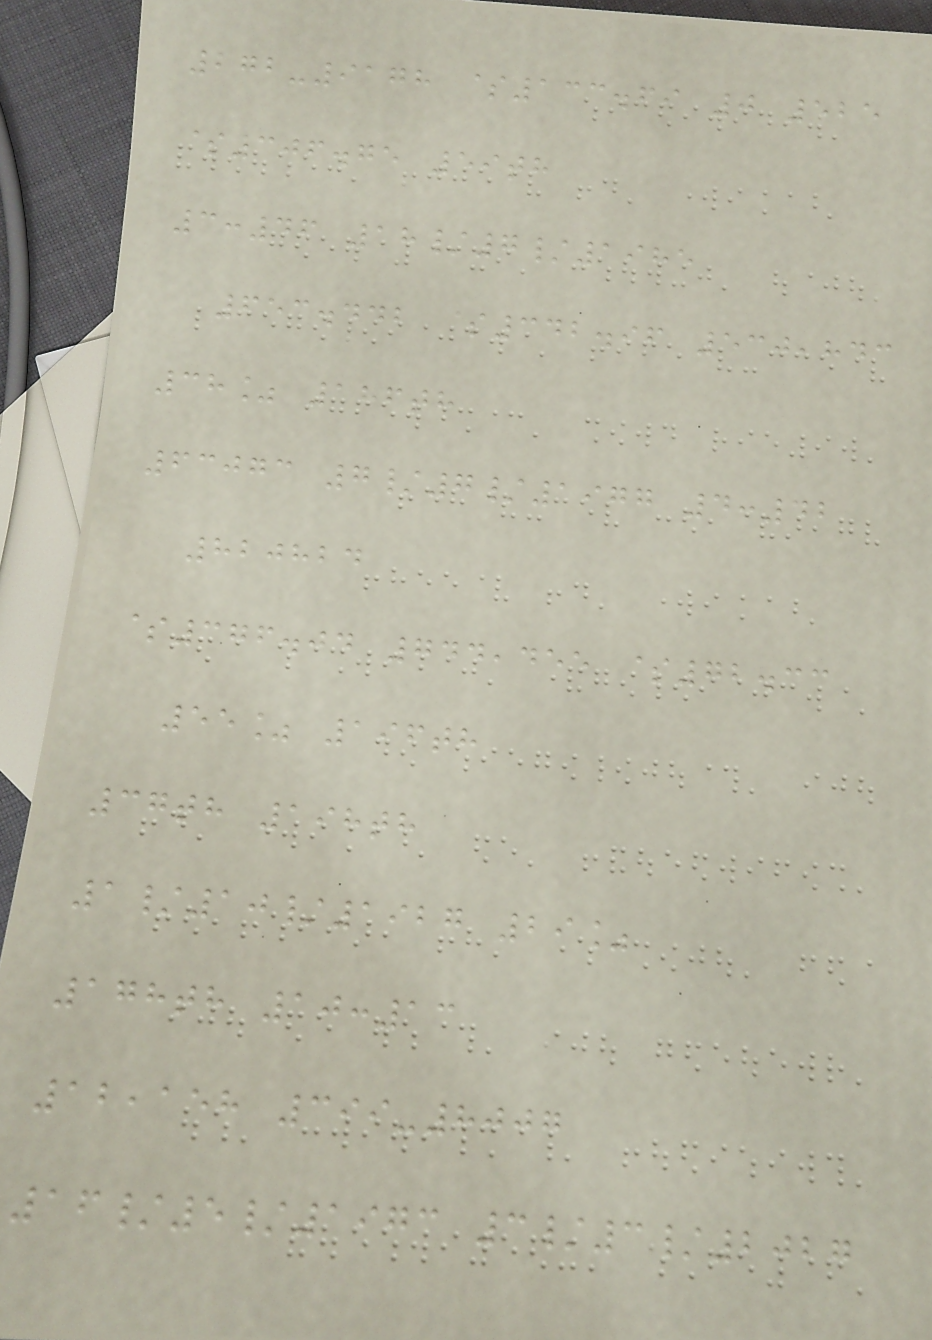272-9178 $133.69 0 525
$306.75 59th
3:46 18/7/1985
653.442 $342.96 530,843
38% 186th
63073 7/7/1977 4:42
820824
$376.04 744,455 $72.33
55% 196th
37th 198th
1/10/1927 29%
178th 10:13
12,158 399-8007
16/5/1973 3/3/2027
